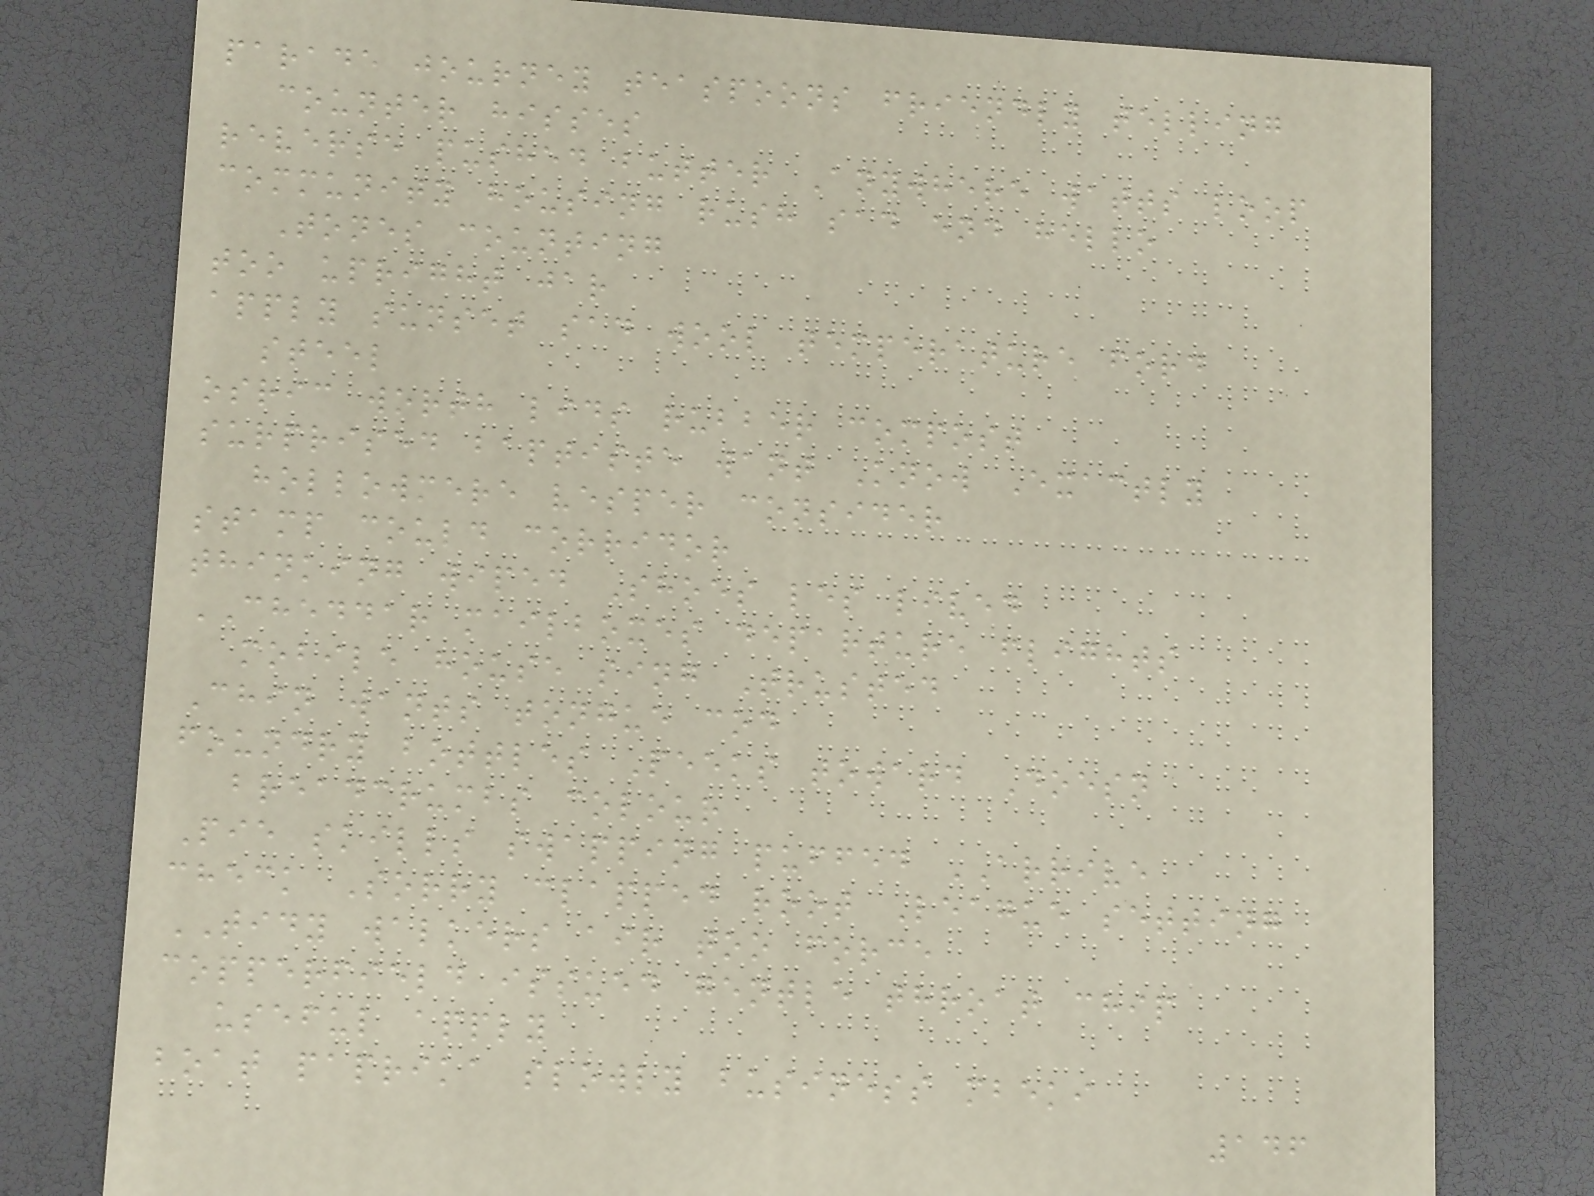parade journey teaspoons friendly telling
counter hisses
reverse pushed butter Anywhere watts loop
community housing rush sad end hello
Tones counting
too upright jar
apply sunset sad wool temperature ford
steel
osric worth lids rubber compost
surprised baptiste want Know Exactly
hollowmere vesper consider
stamp could corridor
thinking wiped Shoes les lived
CHEDDAR mailboxes departure flights
mobile house sing Trusted
Chin wants tongue cod
foundry bottles Peeks toward Doesn
breadcrumbs colour
Pie skills swapping puffed ARRIVE
check Sorry clapped root League setting
TIDY walkers air too force
copperfield issued gentle throat chip
useful apply
boat paprika slowly business mbeki
146
